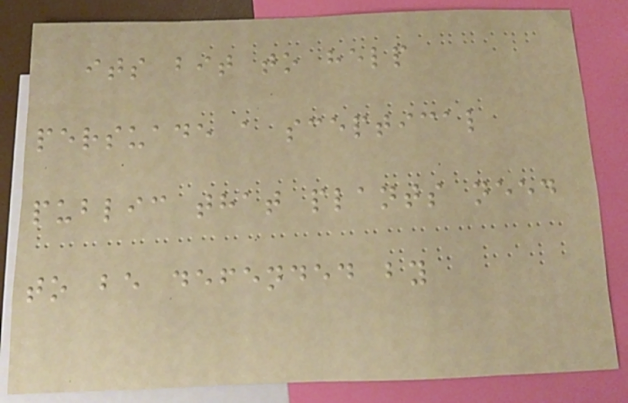its bit to help
persuade a sceptical
public that plants need
to be defended by
